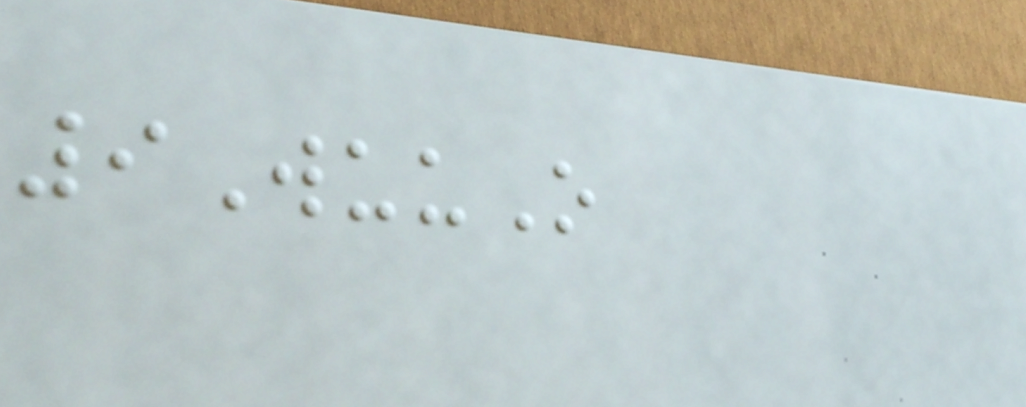9WuuO
